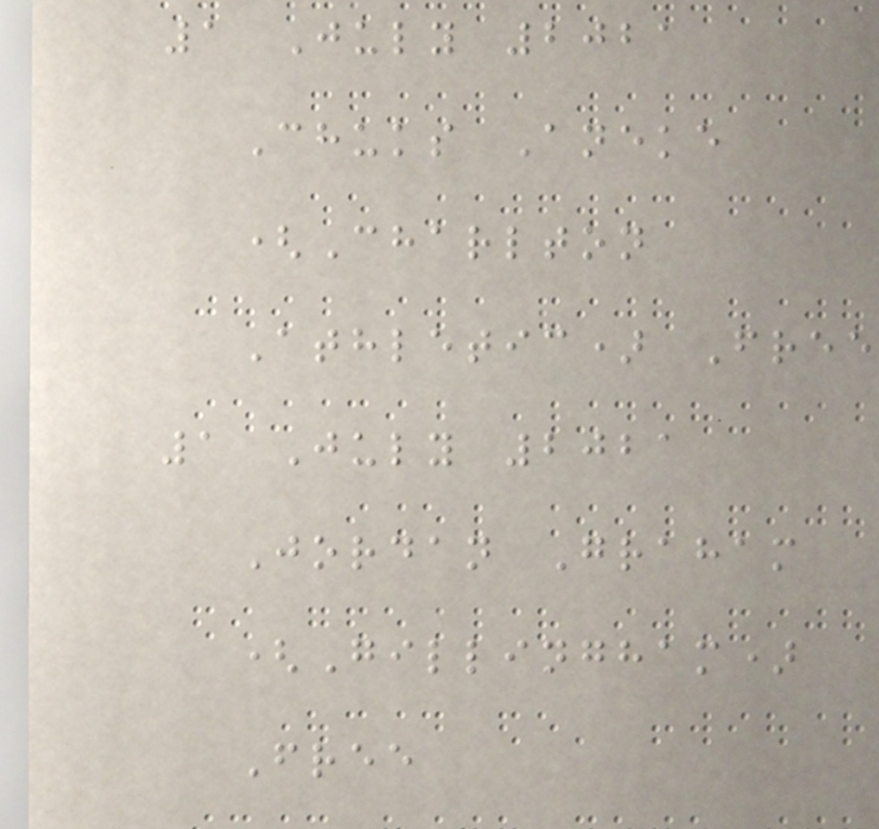1 July 2021
Chuks Aneke
(Charlton
Athletic) Free
1 July 2021
Jordan Graham
(Gillingham)
Free
